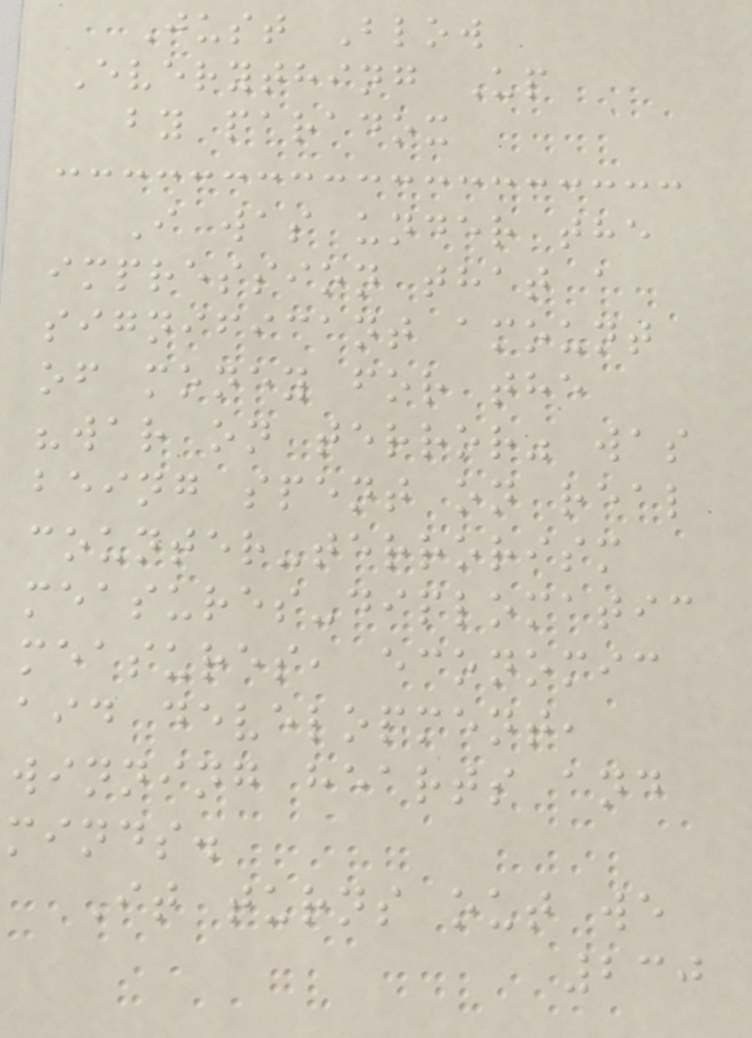Just Blow
Everything Up
by paradox
I was under the
impression that a
significant amount
of money for the
"war on terror" was
being spent on real
counter-terrorism
measures-diplomatic
measures, economic
aid development,
winning hearts and
minds.
It turns out we
230
